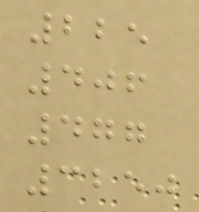225
406
477
3250
